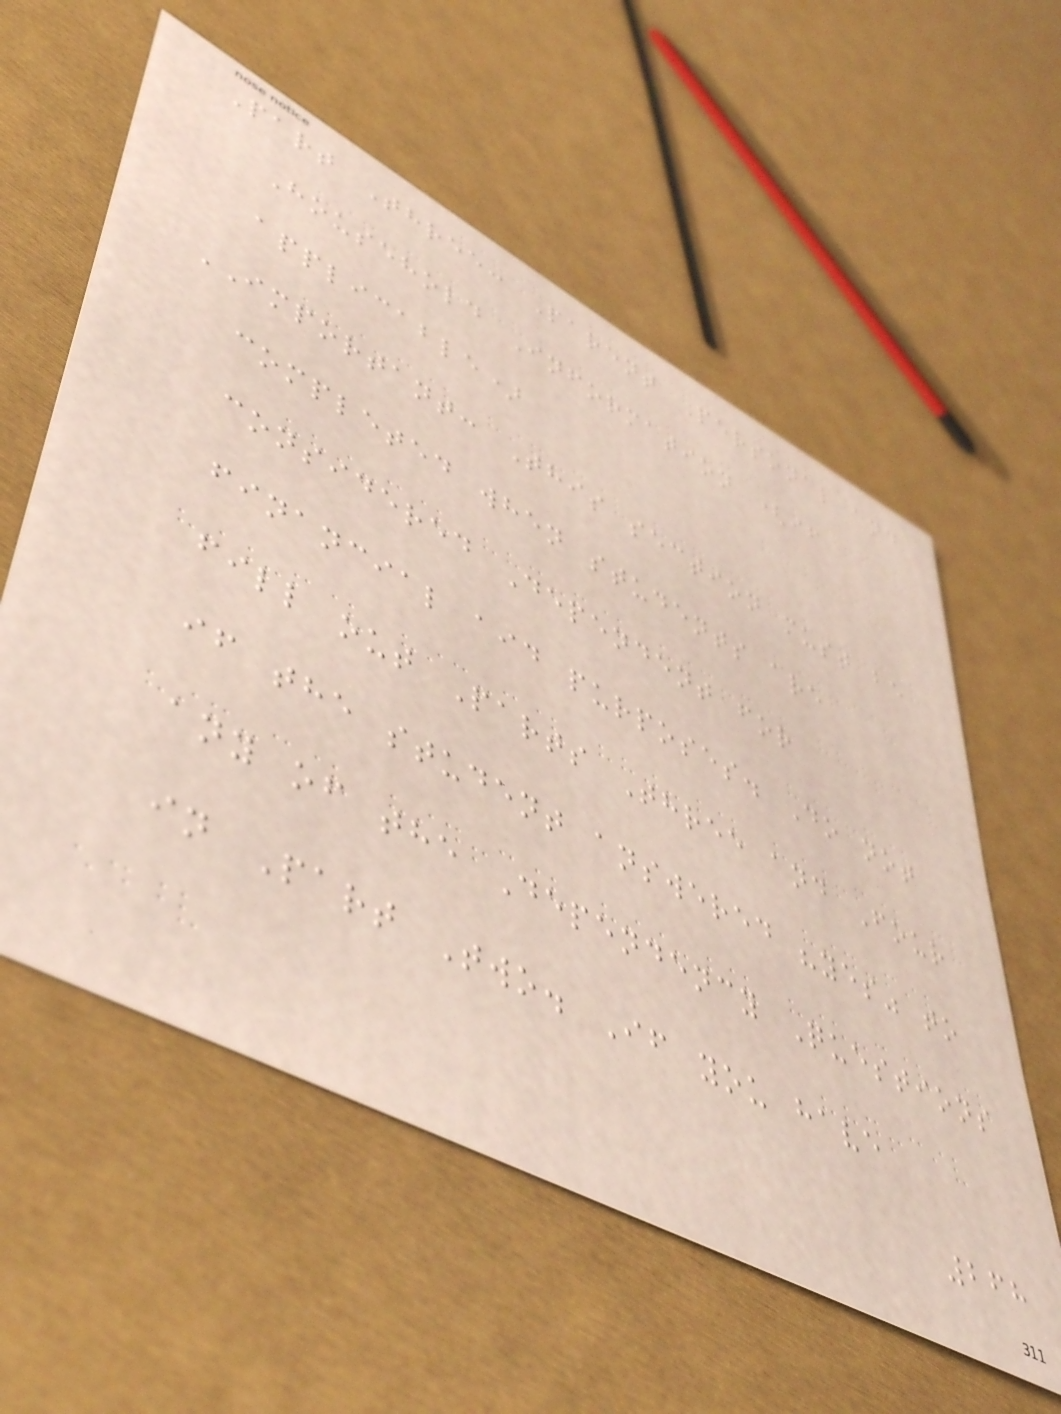Part Three: Parent Personal and
Household Information (if
applicable)
IMPORTANT: This section must be
completed when students are
considered Dependent for
financial aid purposes. Do not
fill out Parts Three and Four
if the student answered "yes" to
any of the Dependency Questions
in Part Two. If you have
268
